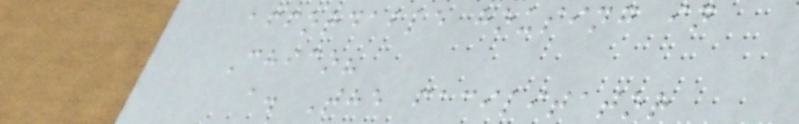affordable housing in
Chico?
a. The facilitator
